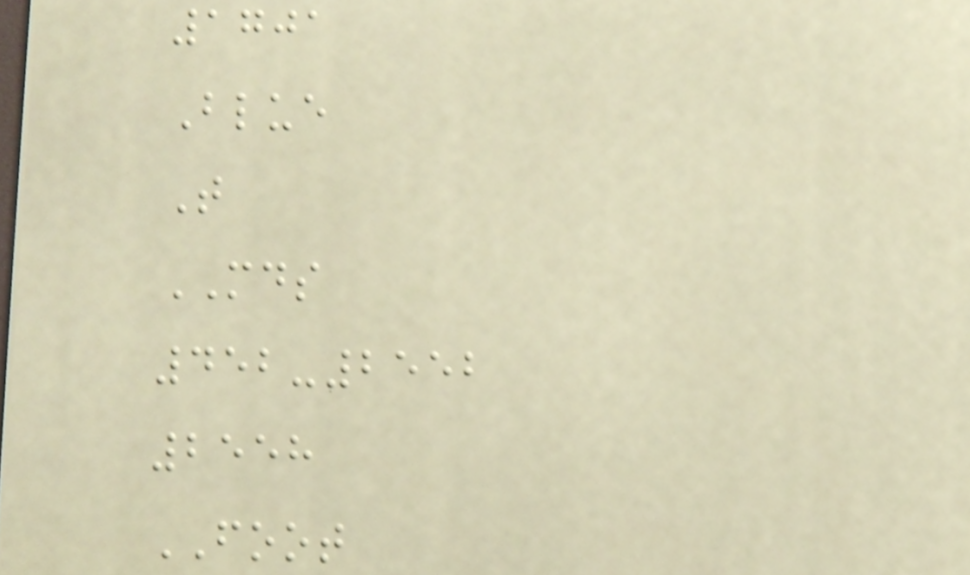1701
Blue
T
MDS
452-2552
2558
FOOT
